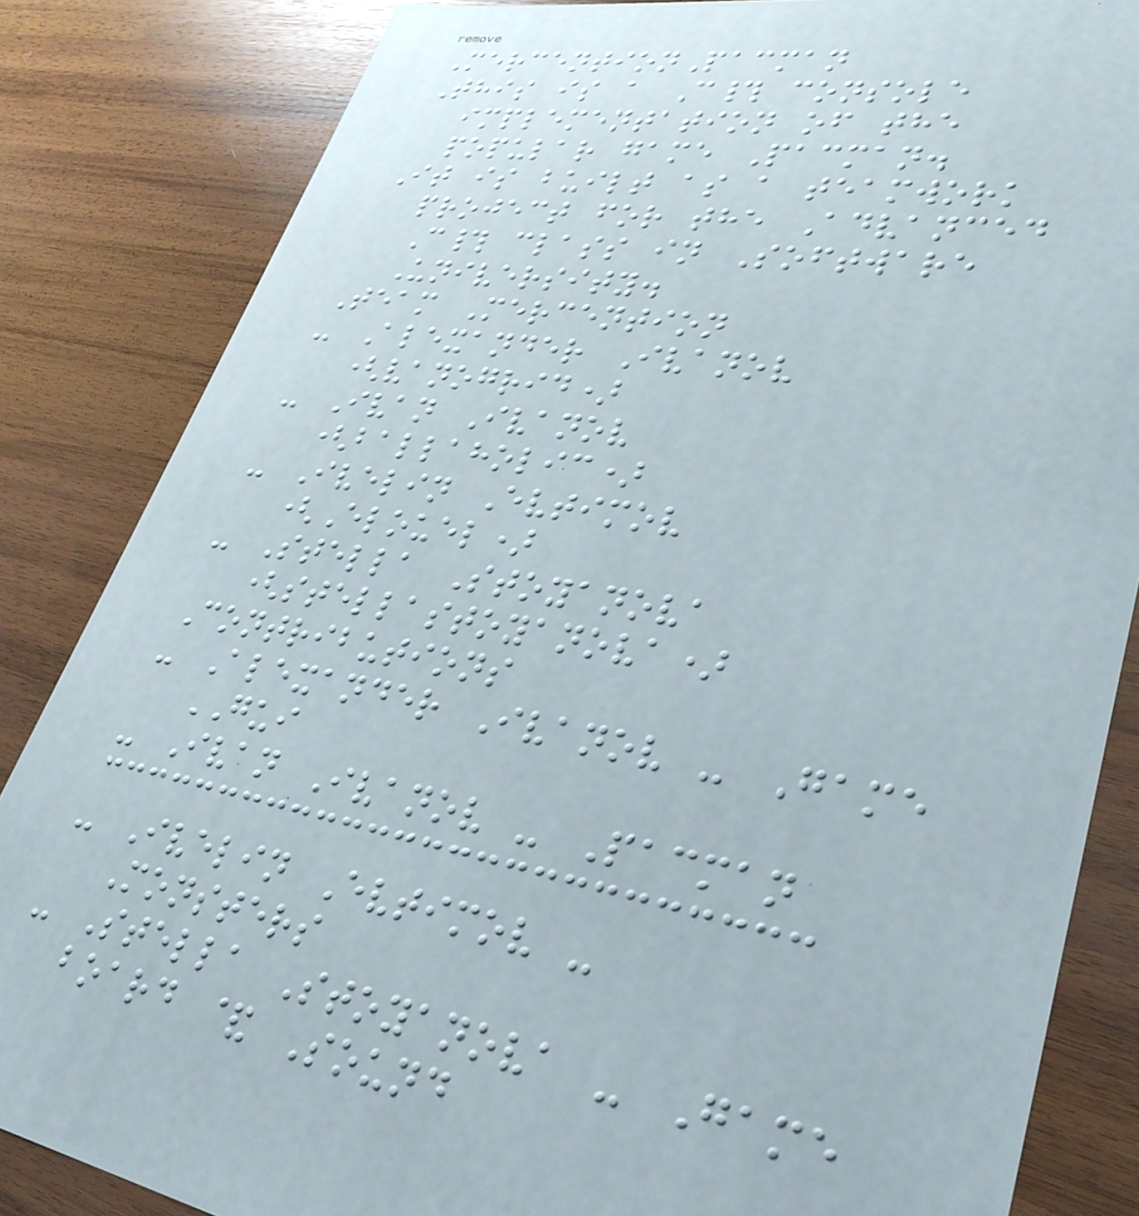MercentionPacman
This is a C# console
implementation of the
popular game Pacman.
It is built as a teamwork
project for the Advanced
C# class in Software
University.
Team Mercention
- Alexander Ivanov
(vanogrid)
- Ivan Ivanov
(ballaholic)
- Ivelin Evtimov
(Elouel)
- Stella Stoyanova
(stellastoyanova)
Contributions
- Alexander Ivanov - Game
GUI
- Ivan Ivanov - Pacman
- Ivelin Evtimov -
Monsters
- Stella Stoyanova - Game
board & Sound
